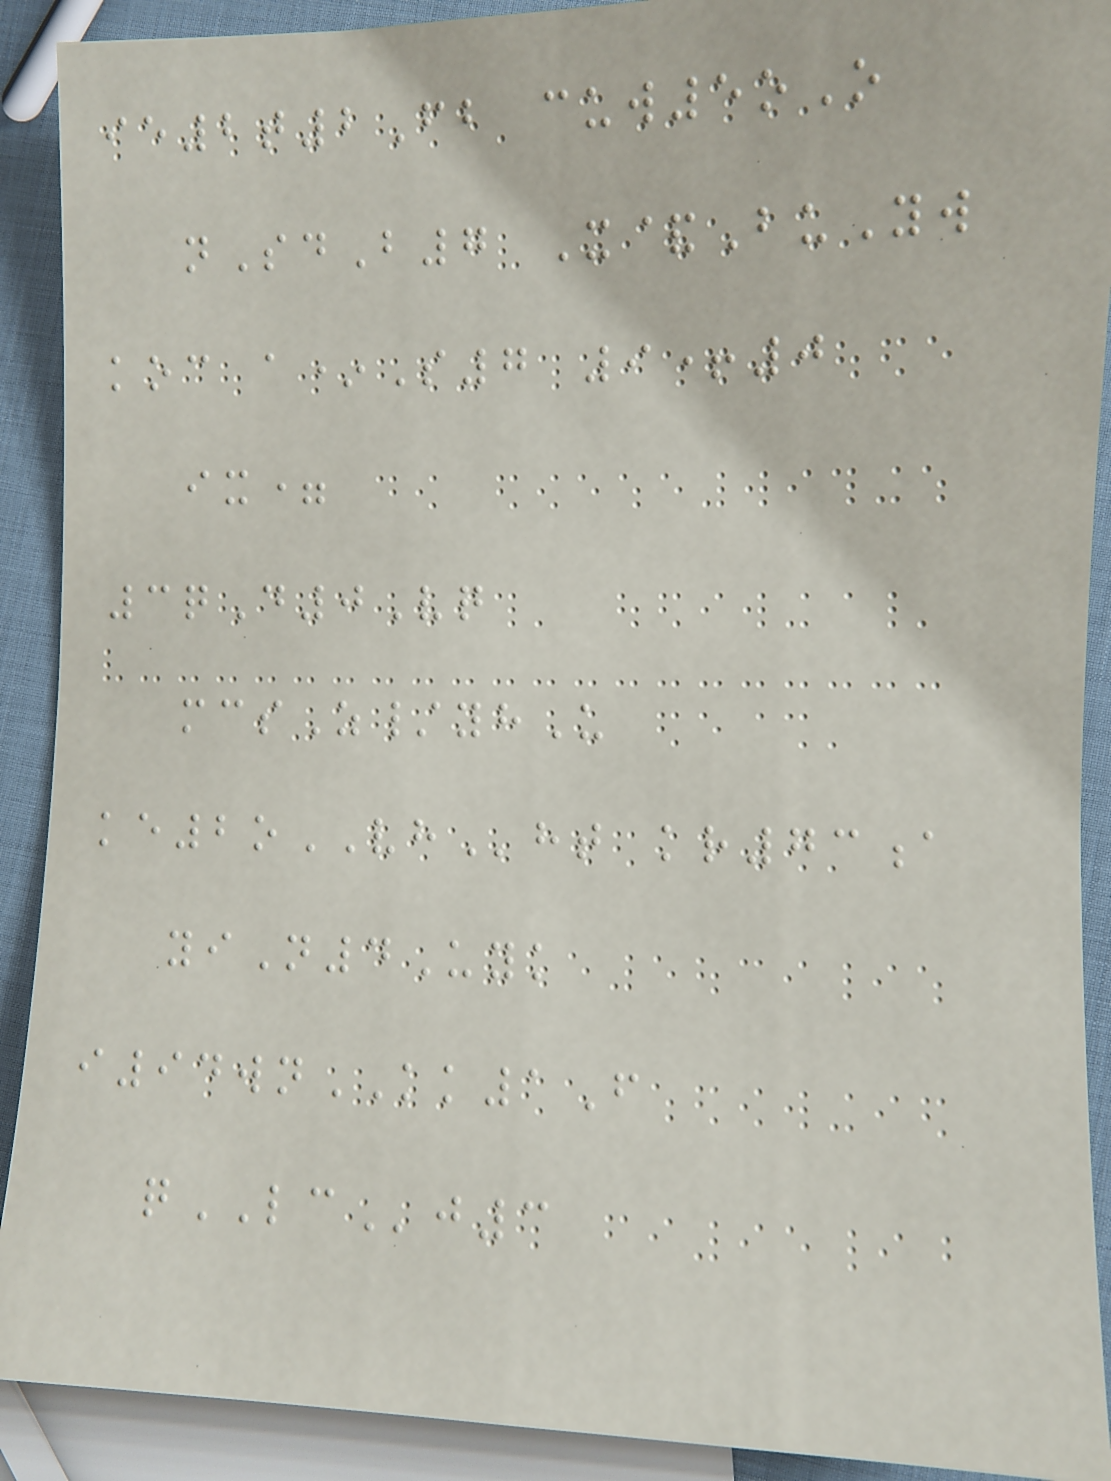ie2t2Fb cuw5oO
nSdB7 X&BuYw
koc a*S7 9+0
ix=
3qD0Vq
mcsZ/yhU
ke2oVHht kr73a
yiN4Uyk
i94wnKK1F
qLCj3
